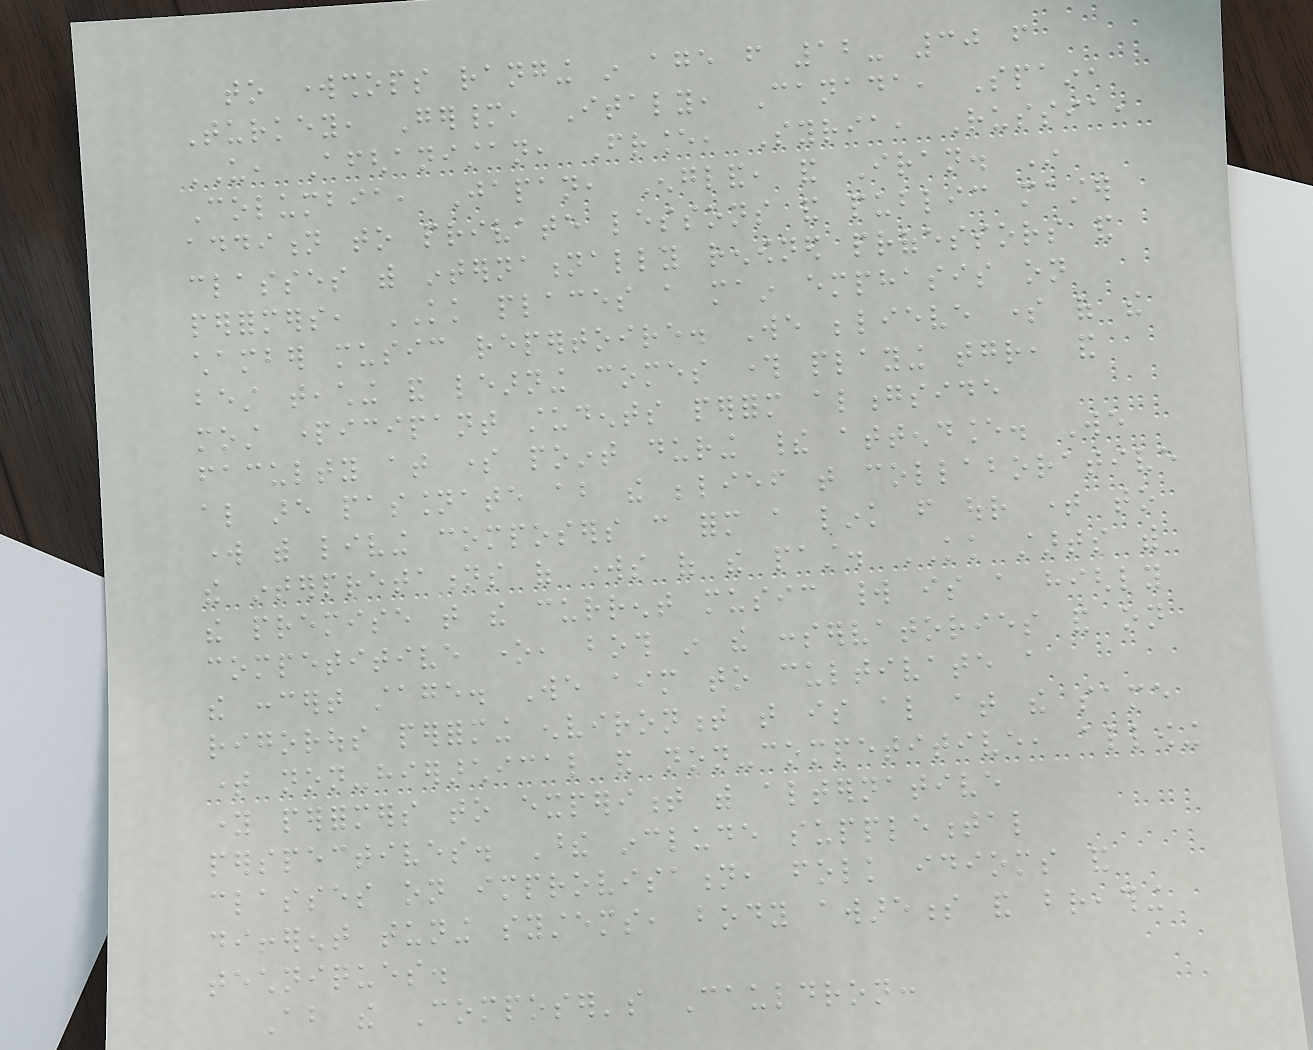to workshops ranging in age from 12- 30 from
Turkey, Germany, Italy, Canada, Spain,
US, Afghanistan, France, Syria, Russia,
Columbia, Japan, England, and Iran. In
addition to private lessons and public master
classes with internationally renowned professors and
performers, KK places a main emphasis on
chamber music repertoire. We believe some of the
best teaching and learning comes through playing together, and
most participant students perform alongside
faculty at some point during their attendance. We
also are passionate about the belief that collaborative
work with living composers can form a link from our time to
the interpretations of works of the past. KK starts with
the premise that the current music world is a highly
competitive one, both in the conservatories and on
the concert stage. We aim to cultivate a
rigorous performing environment that is also at the same
time non-hierarchical and non-competitive, allowing
young performers to experiment with alternative
perspectives. These include supplemental
classes on improvisation, folk idioms and
different tuning systems, body awareness and breathing
techniques.
About the Composer's Cauldron:
